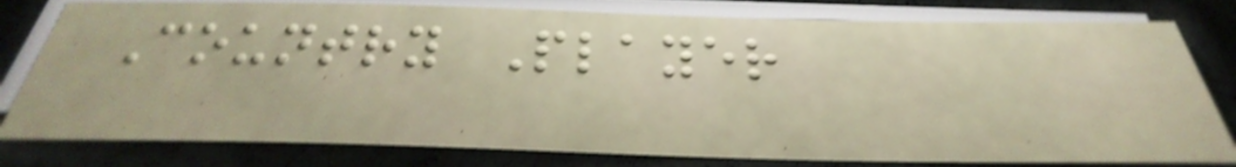Country Player
